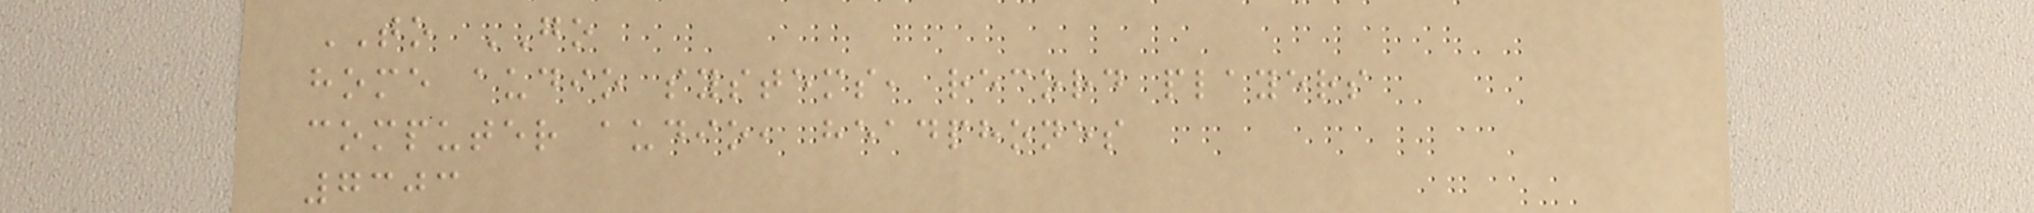TO GO
home audio systems, record players
computer audio, headphones
7303
